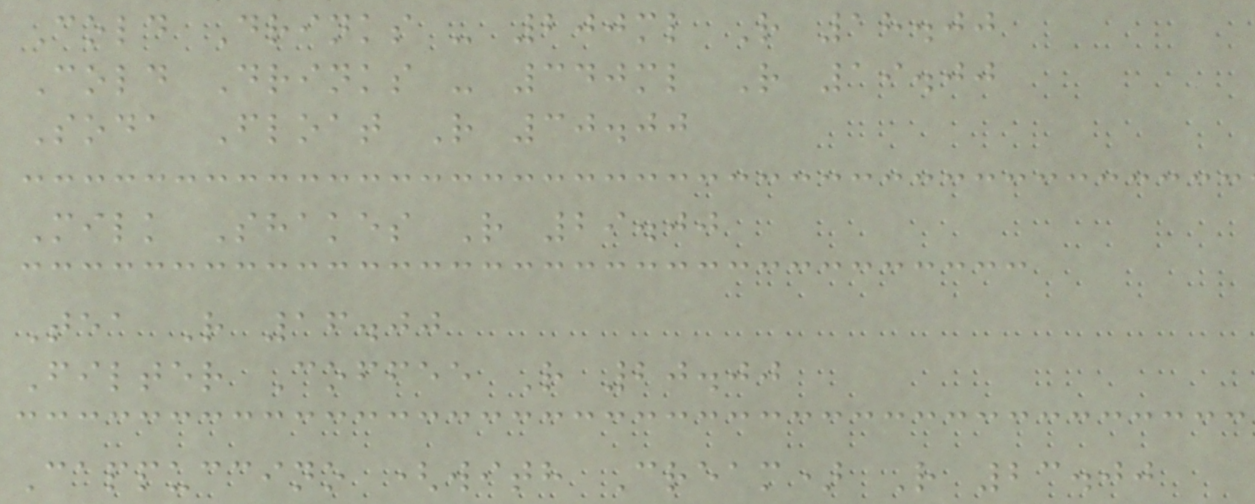Cold Drinks - 200ml R 18.00
Cold Drinks - 340ml R 19.00
Soda Float R 30.00
Milk Shakes R 29.00
Tea R 16.00
Filter Coffee R 20.00
Cappuccino (with Cream) R 23.00
